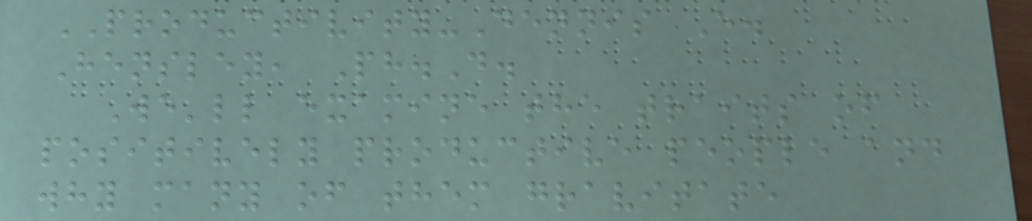PRODUCTIVITY-Dennis E.
Hensley, Ph.D.
We'll examine the traits of
positively productive people and
why many of them gravitate
